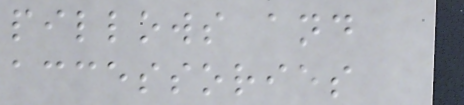pillows and
accessories
